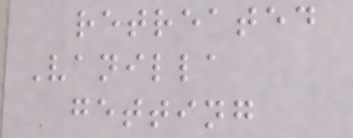retreated
Vanilla
getting
